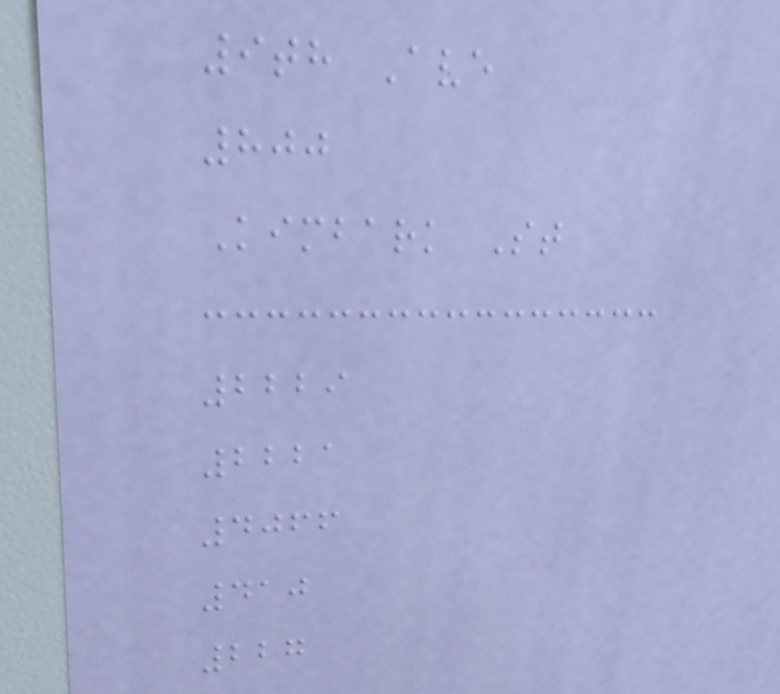9th Ave
800
Kimbark St
2229
2221
4066
410
227
